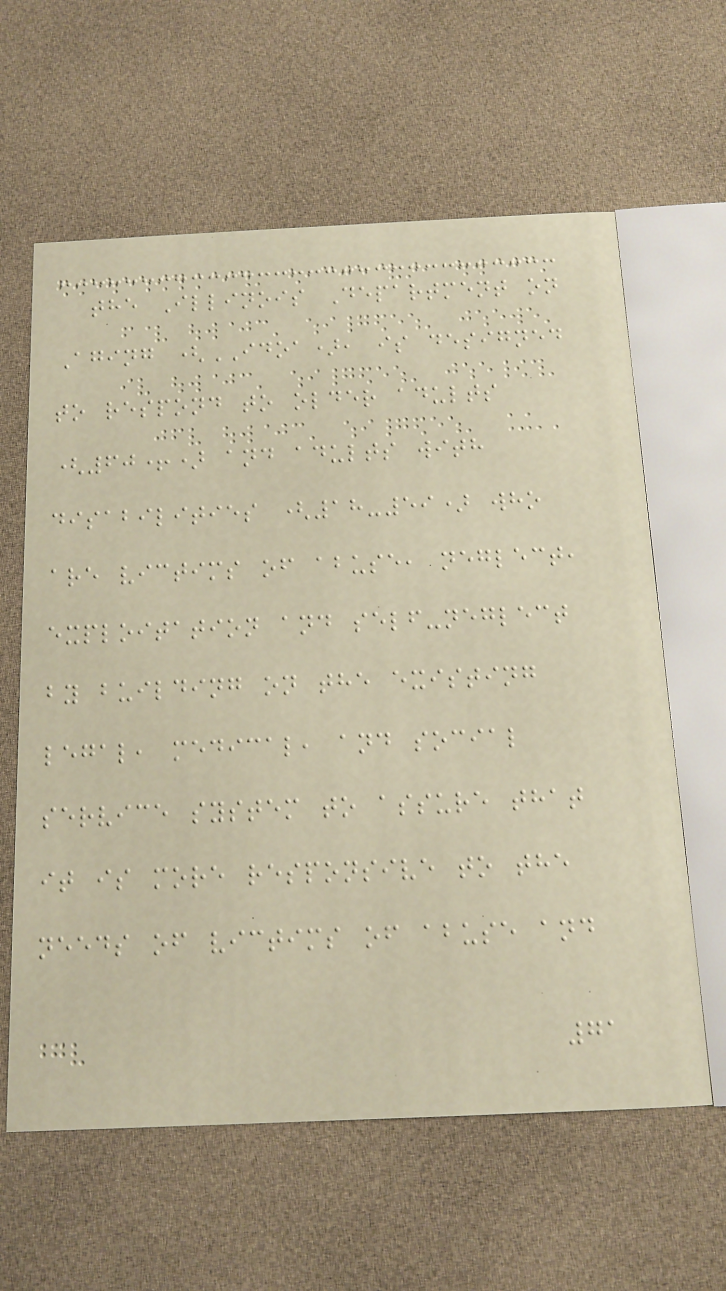the Illinois Department on
Aging (IDOA), is designed
to respond to older adults
(60+) and adults with
disabilities (18-59) who
are victims of abuse, neglect,
exploitation and self-neglect
by building on the existing
legal, medical, and social
service system to assure that
it is more responsive to the
needs of victims of abuse and
71
